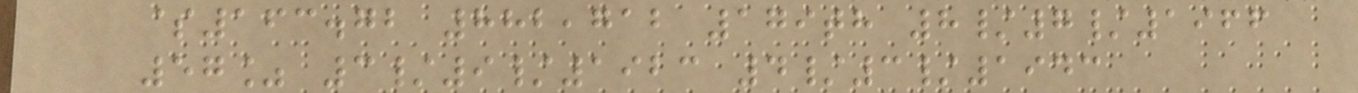$163.72 882,712 179th 8/7/1966
57% 3/9/1923 4/3/1943
